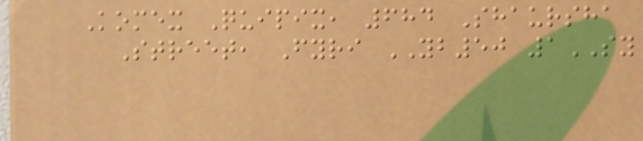Komex Quipix, 684 Shaursha
Street, Fyri YB50 1SY
